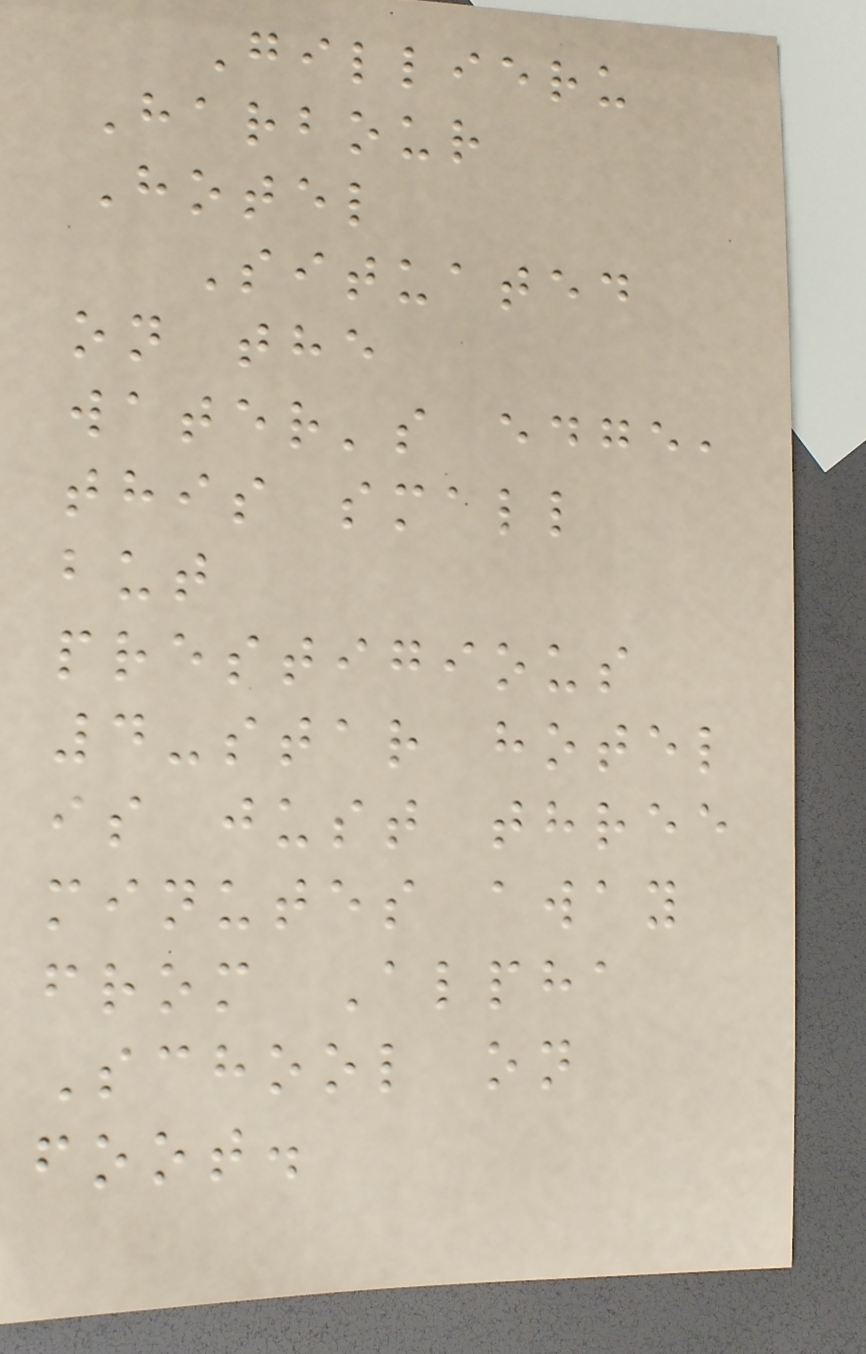Gillieru
Harbour
Hotel
Situated
on the
water's edge,
this small
but
prestigious
4-star hotel
is just three
minutes away
from Alpha
School on
foot.
